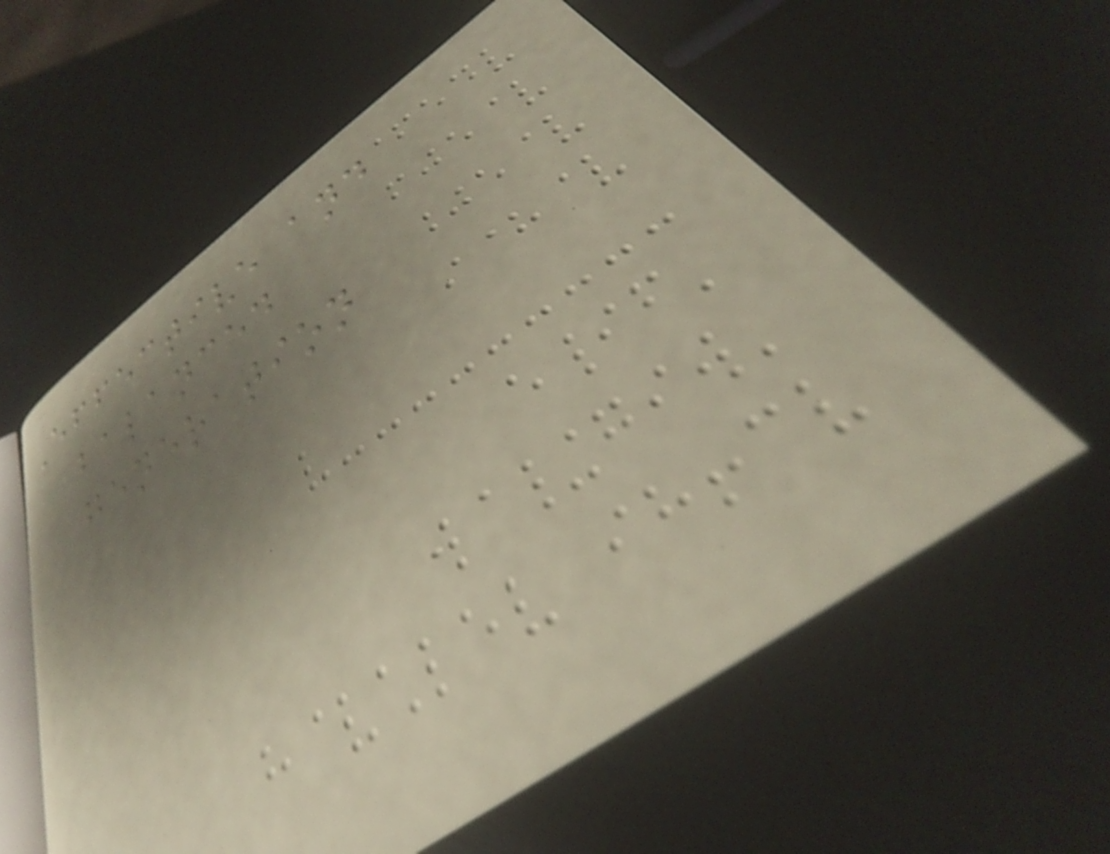Effective and
balanced
generation
